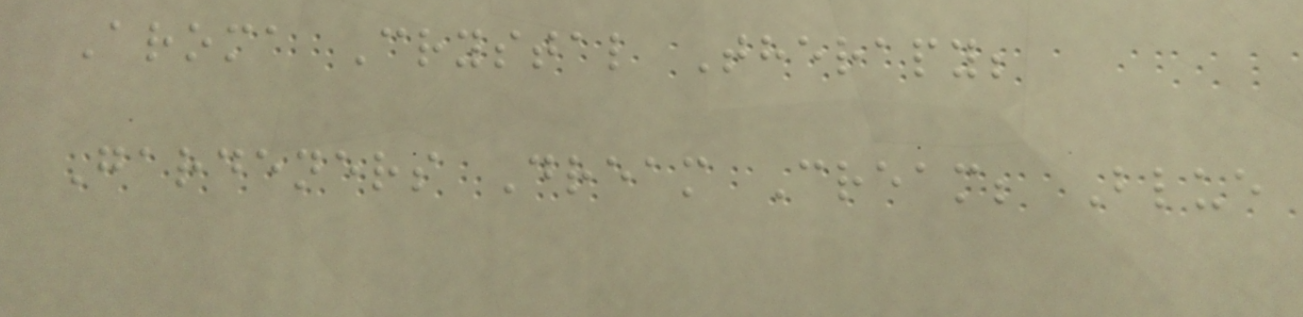Aroma Crystal Therapy;
Gardeners Dream Cream; Blue
